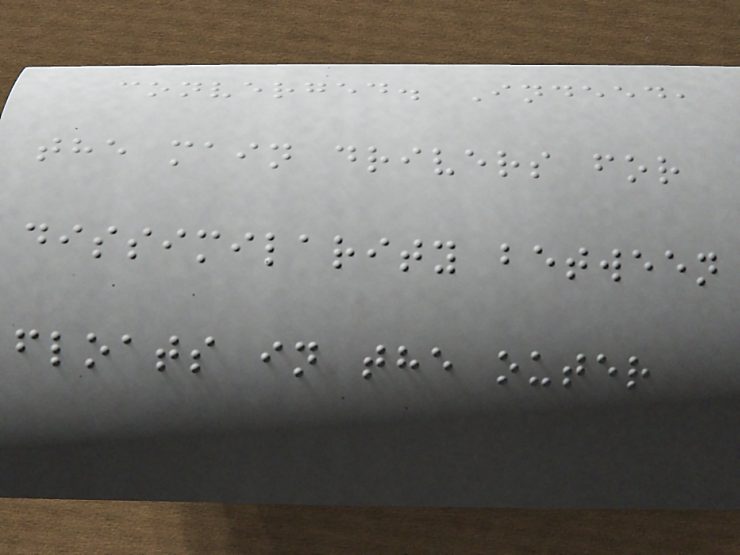converged. Indeed,
the main drivers for
dissimilarity between
floats in the outer
